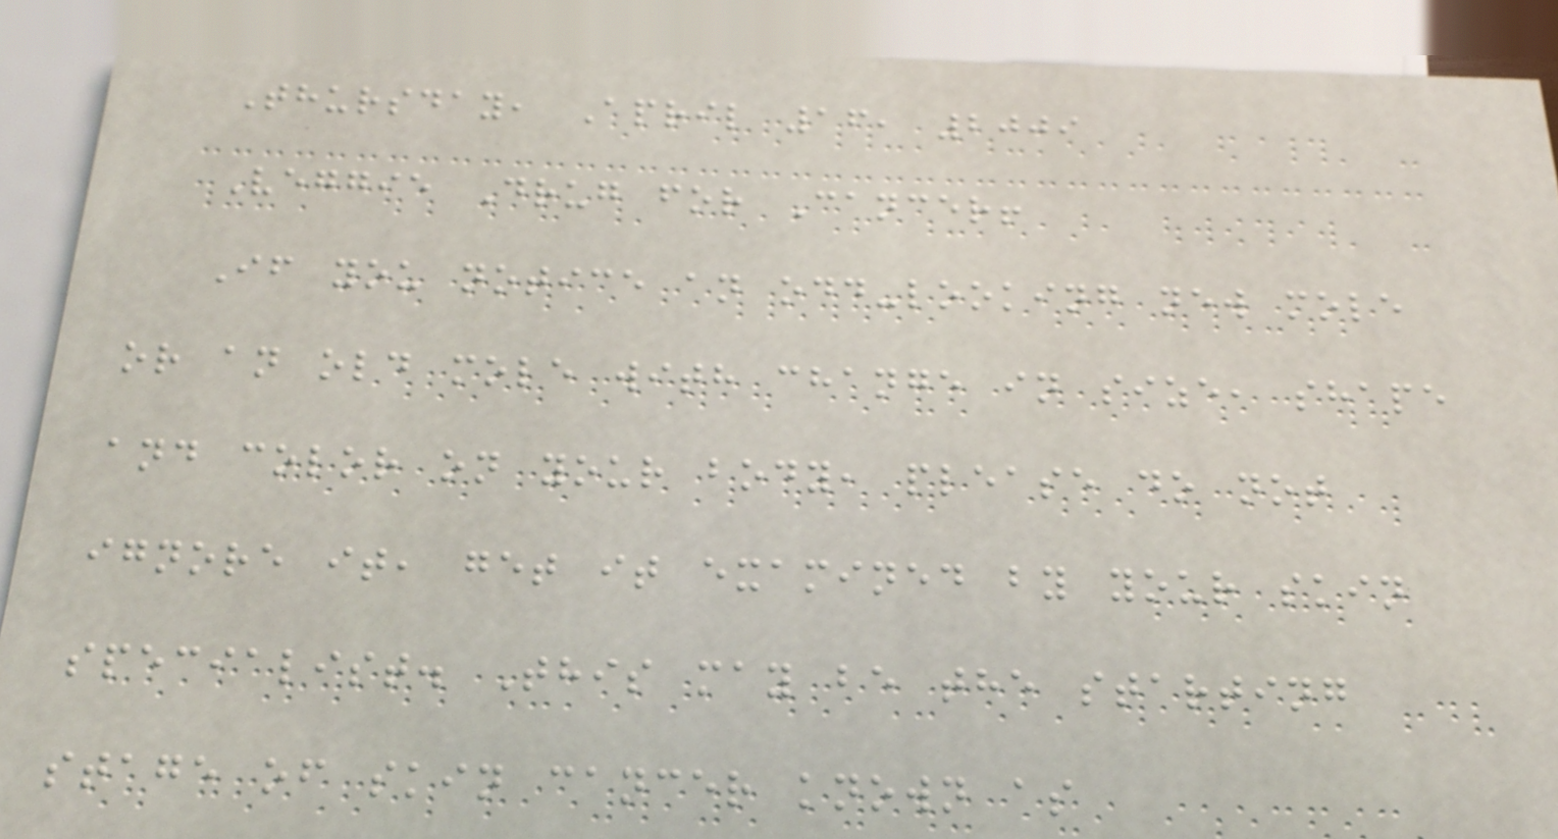Thursday, April 16, 2009
Veggie Drug for Cancer!
If you notice an odd-looking new mole
or an old mole with change in size, shape
and color on your body, please do not
ignore it, get it examined by your skin
specialist. This may be the starting
stage of skin cancer known as
